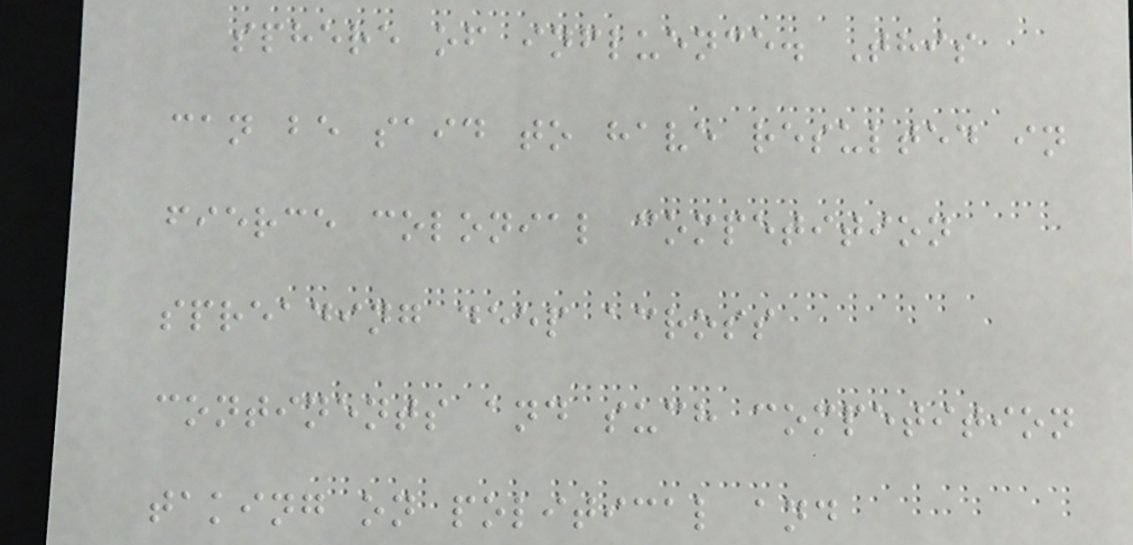sphere of influence. This
can be said to have resulted in
fierce colonial competition
spreading deep across
continents and such competition
taking on political and
